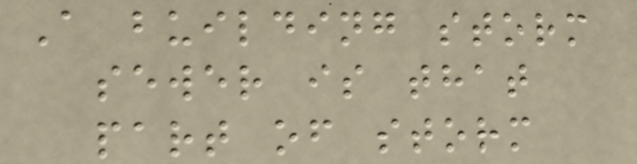A building storm
sewer is that
part of storm
